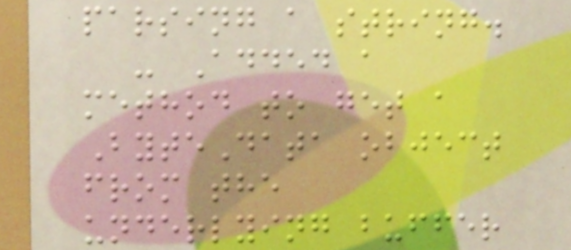parsing a string.
- Added a
method to get a
ByteData object
from the
underlying buffer
